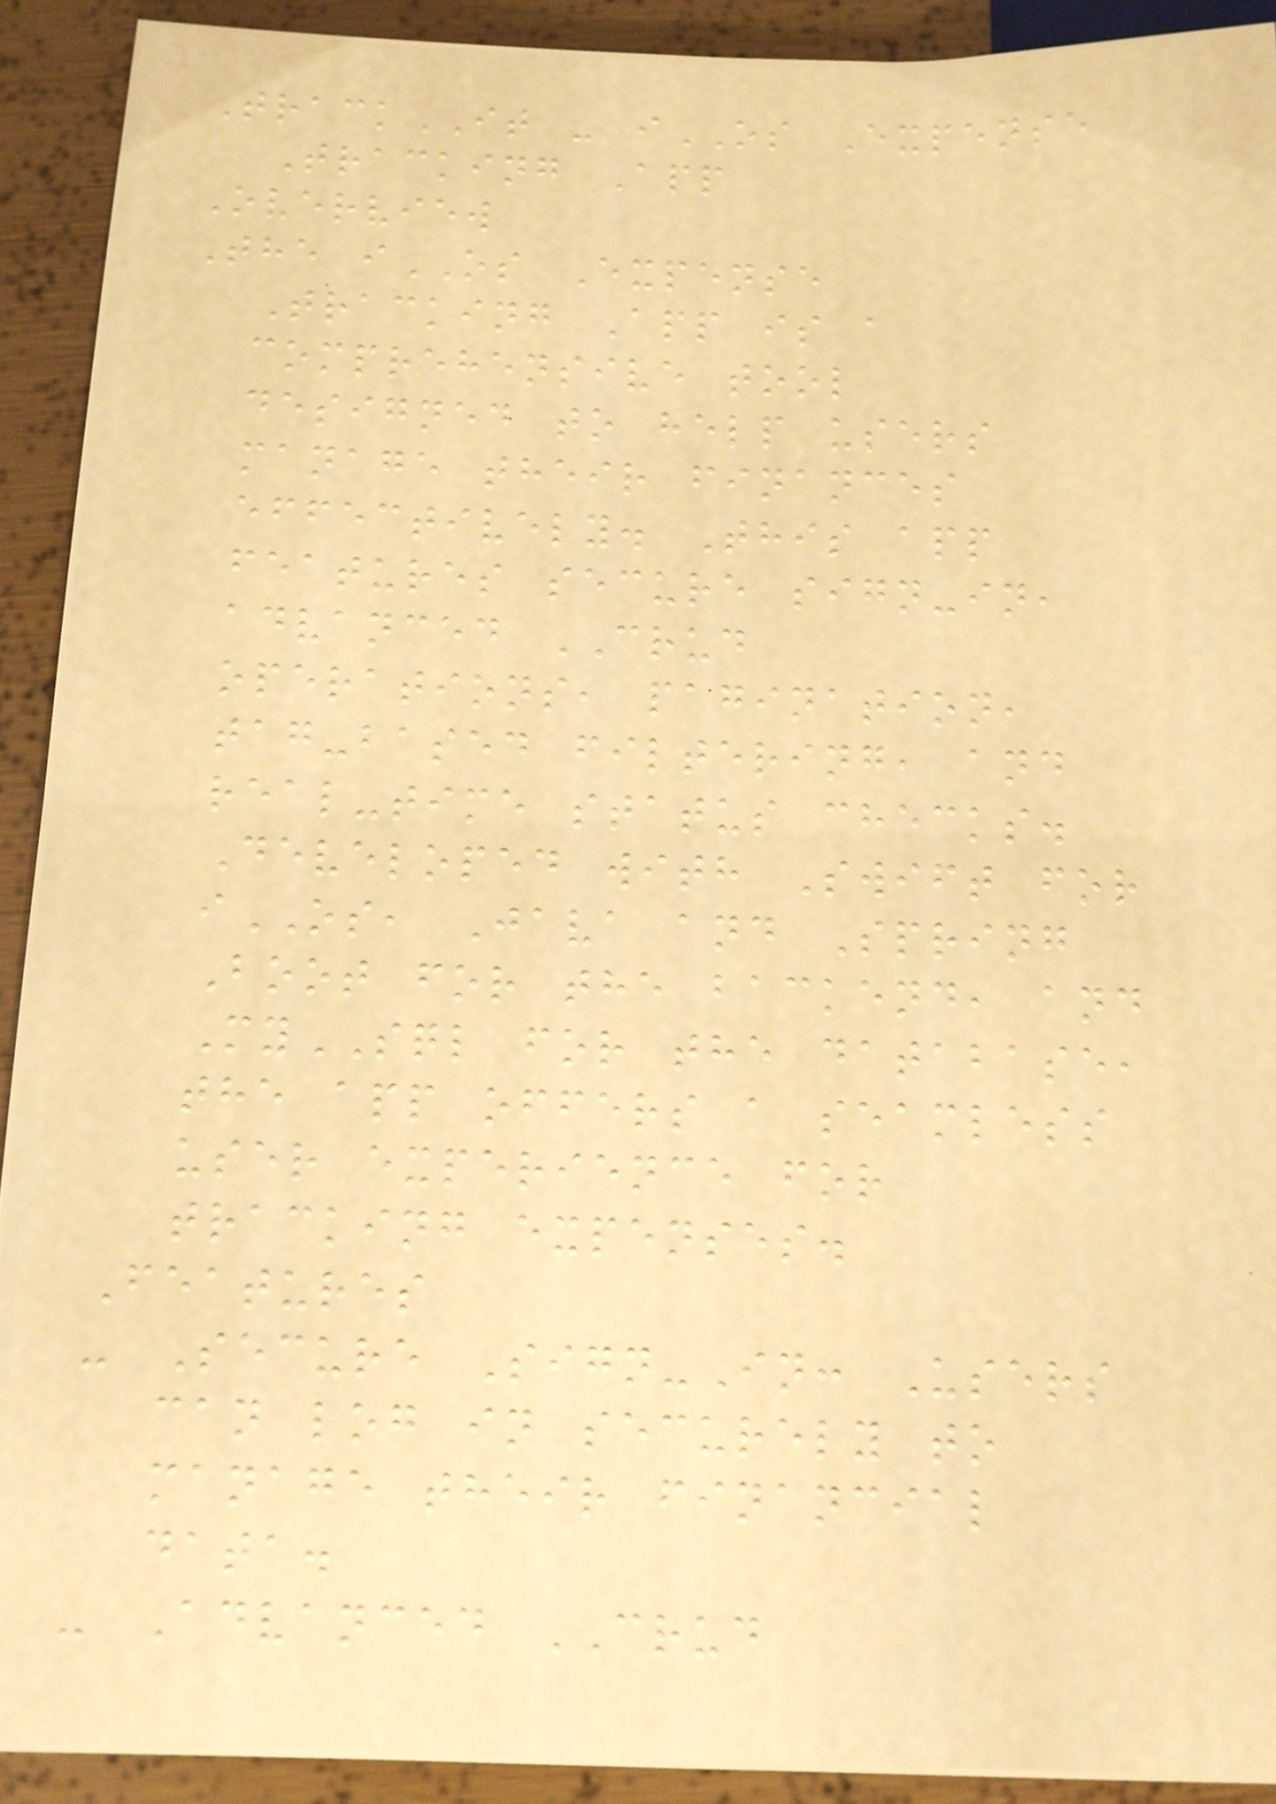TrackIT - iOS Expense
Tracking App
Overview
The iOS Expense
Tracking App is a
comprehensive tool
designed to help users
manage their finances
effectively. This app
features secure sign-in,
advanced CRUD
operations, pagination,
tag-based filtering, and
real-time status checks.
Developed with Swift for
iOS, Java and Spring
Boot for the backend, and
MySQL for the database,
the app offers a seamless
user experience for
tracking expenses.
Features
- Secure Sign-In: Users
can log in securely to
manage their financial
data.
- Advanced CRUD
